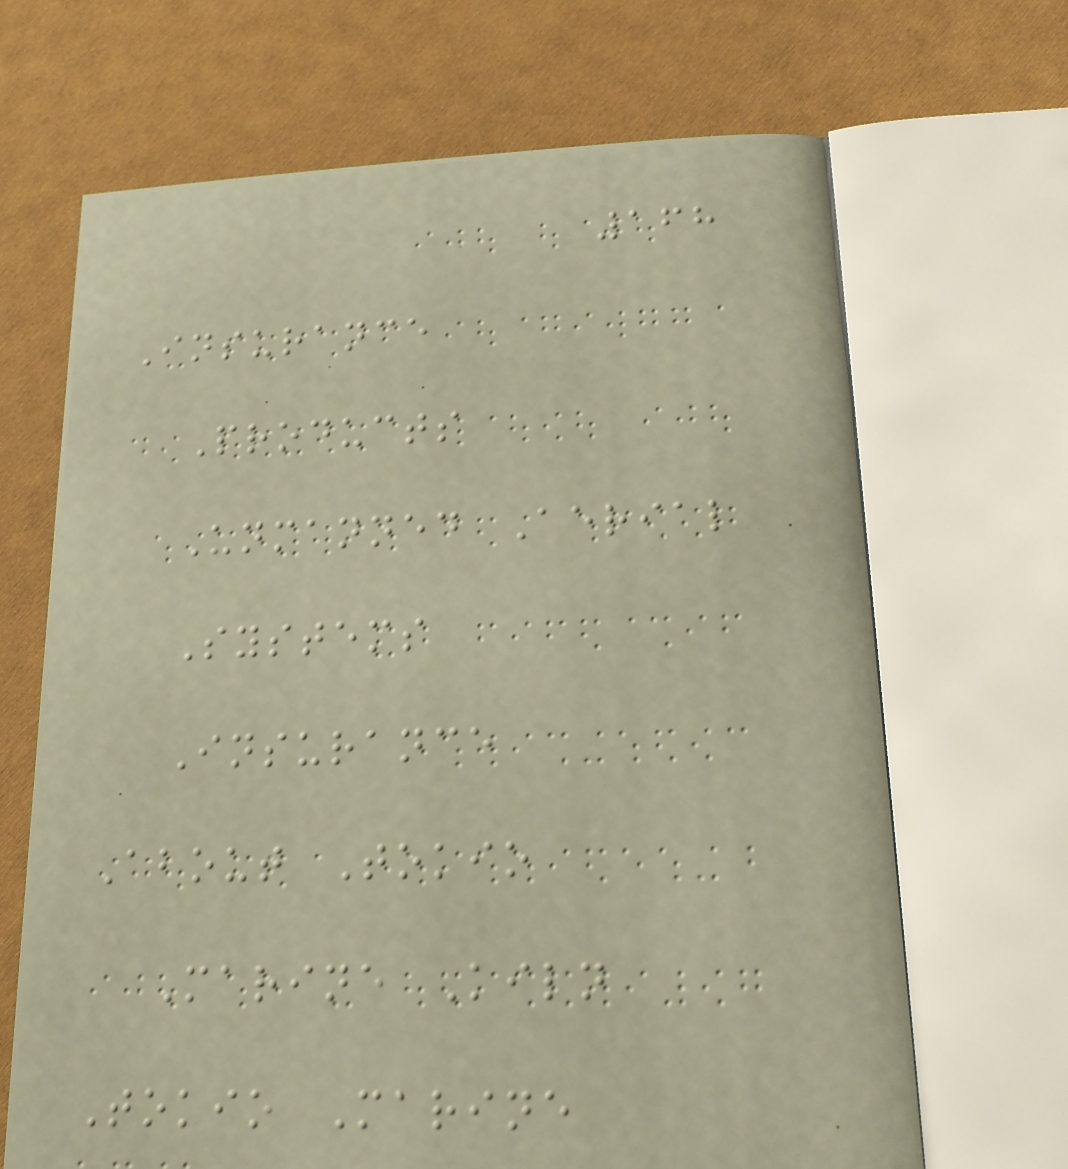168
Insurance
Products
Unmanned Aerial
Systems
Insurance
About Tokio
Marine Kiln
Tokio Marine
